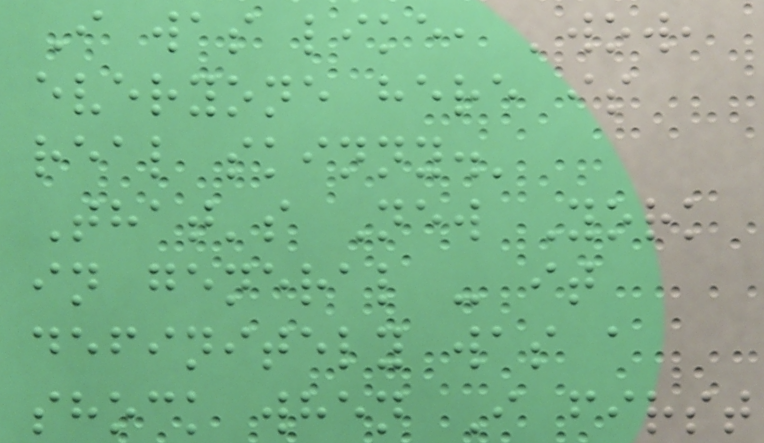I was like, 'wow,
everyone here is
real skinny.'
That's New York
in general - it
definitely was a
shock when I first
